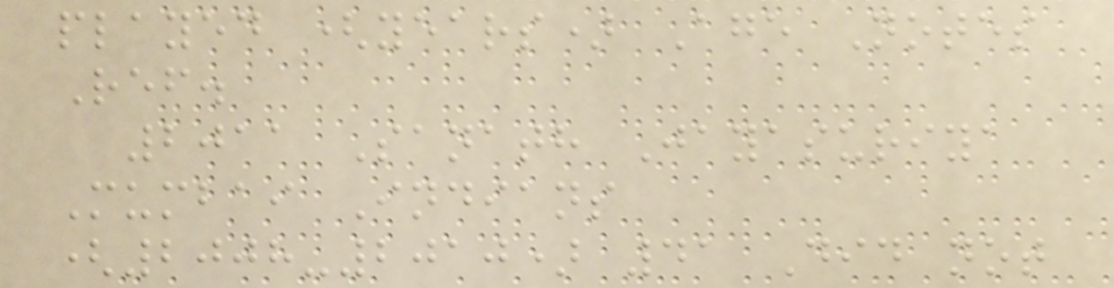played (years) Age Notes
Ref.
2011 Sanath Jayasuriya
Mumbai Indians
(2008-2010) 41 Did not
